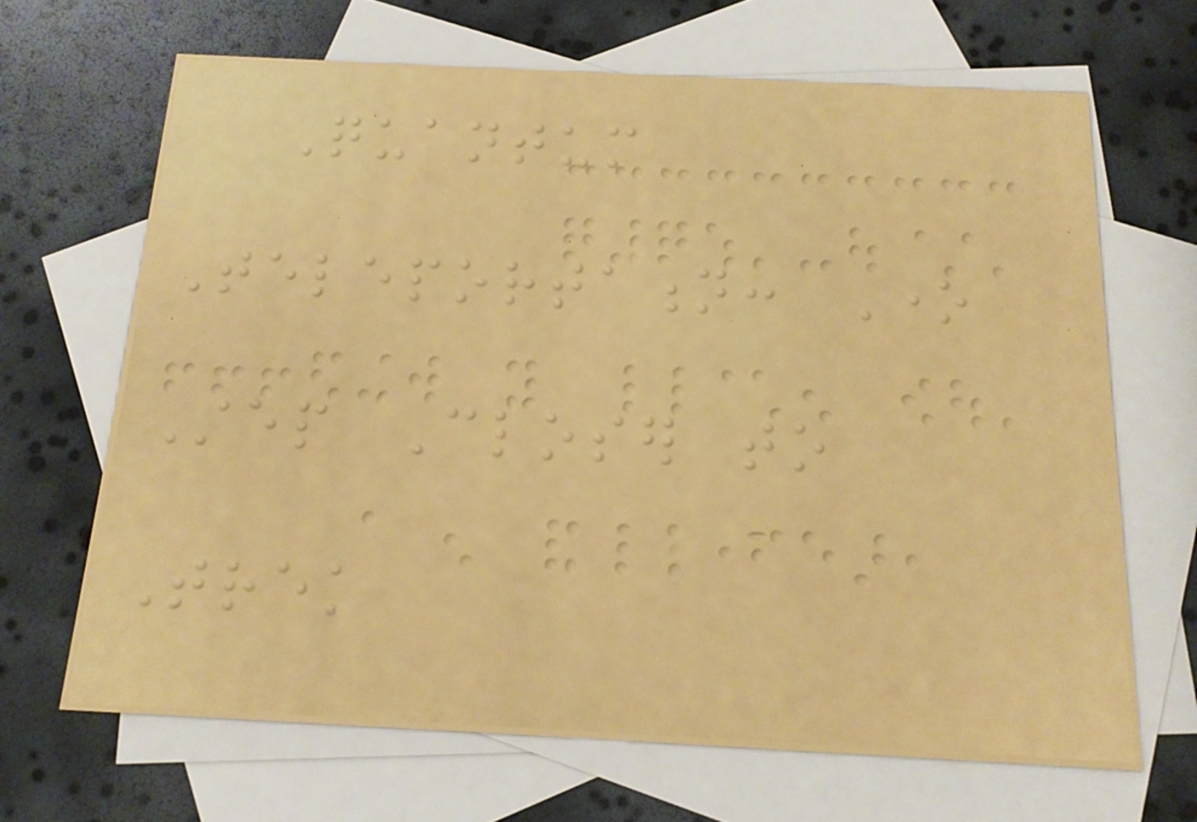Quantum
Teleportation: One
Step Closer to
Trek
